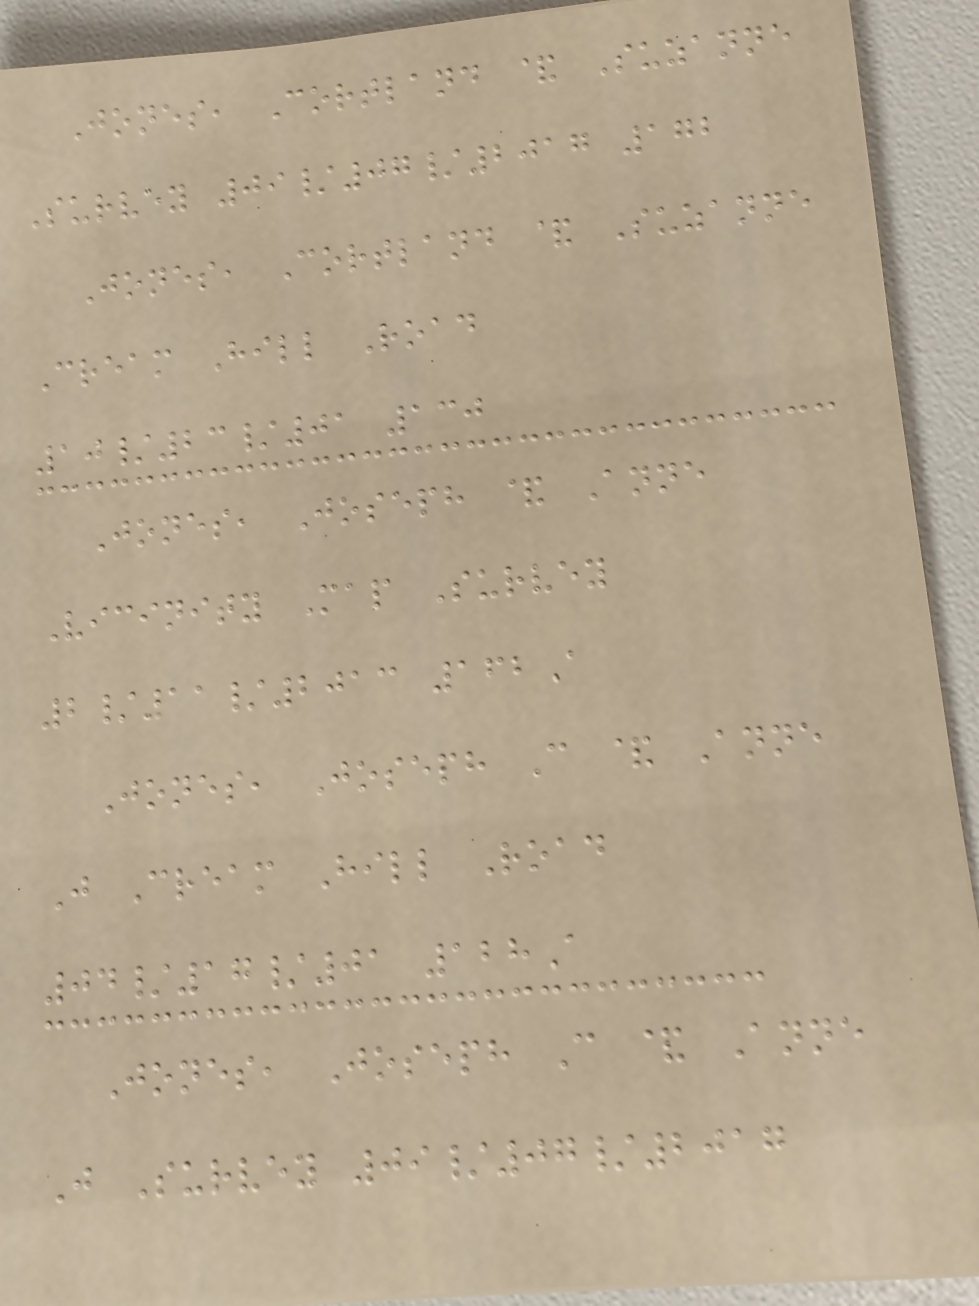Jones, Cortland & Suzanne
Survey 09/07/2017 172
Jones, Cortland & Suzanne
Cream Hill Road
10/23/01 130
Jones, Joseph & Anne
Vicinity Map Survey
2/11/2013 162A
Jones, Joseph C & Anne
J Cream Hill Road
04/17/01 128A
Jones, Joseph C & Anne
J Survey 09/07/2017
